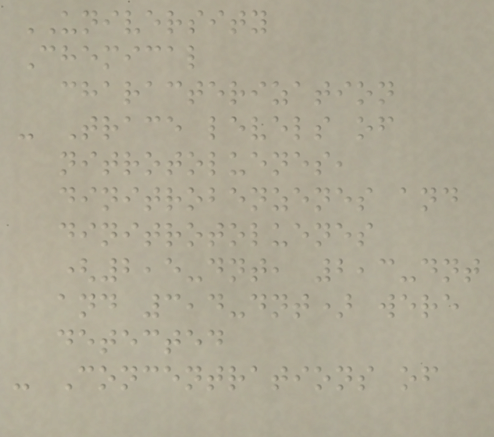UNIVERSITY
Chemical
characterization
- Trace levels of
nitrotoluenes,
dinitrobenzenes and
dinitrotoluenes
(2,5-dnt, 2,3-dnt
and 3,4-dnt) were
detected
- Concentrations of
